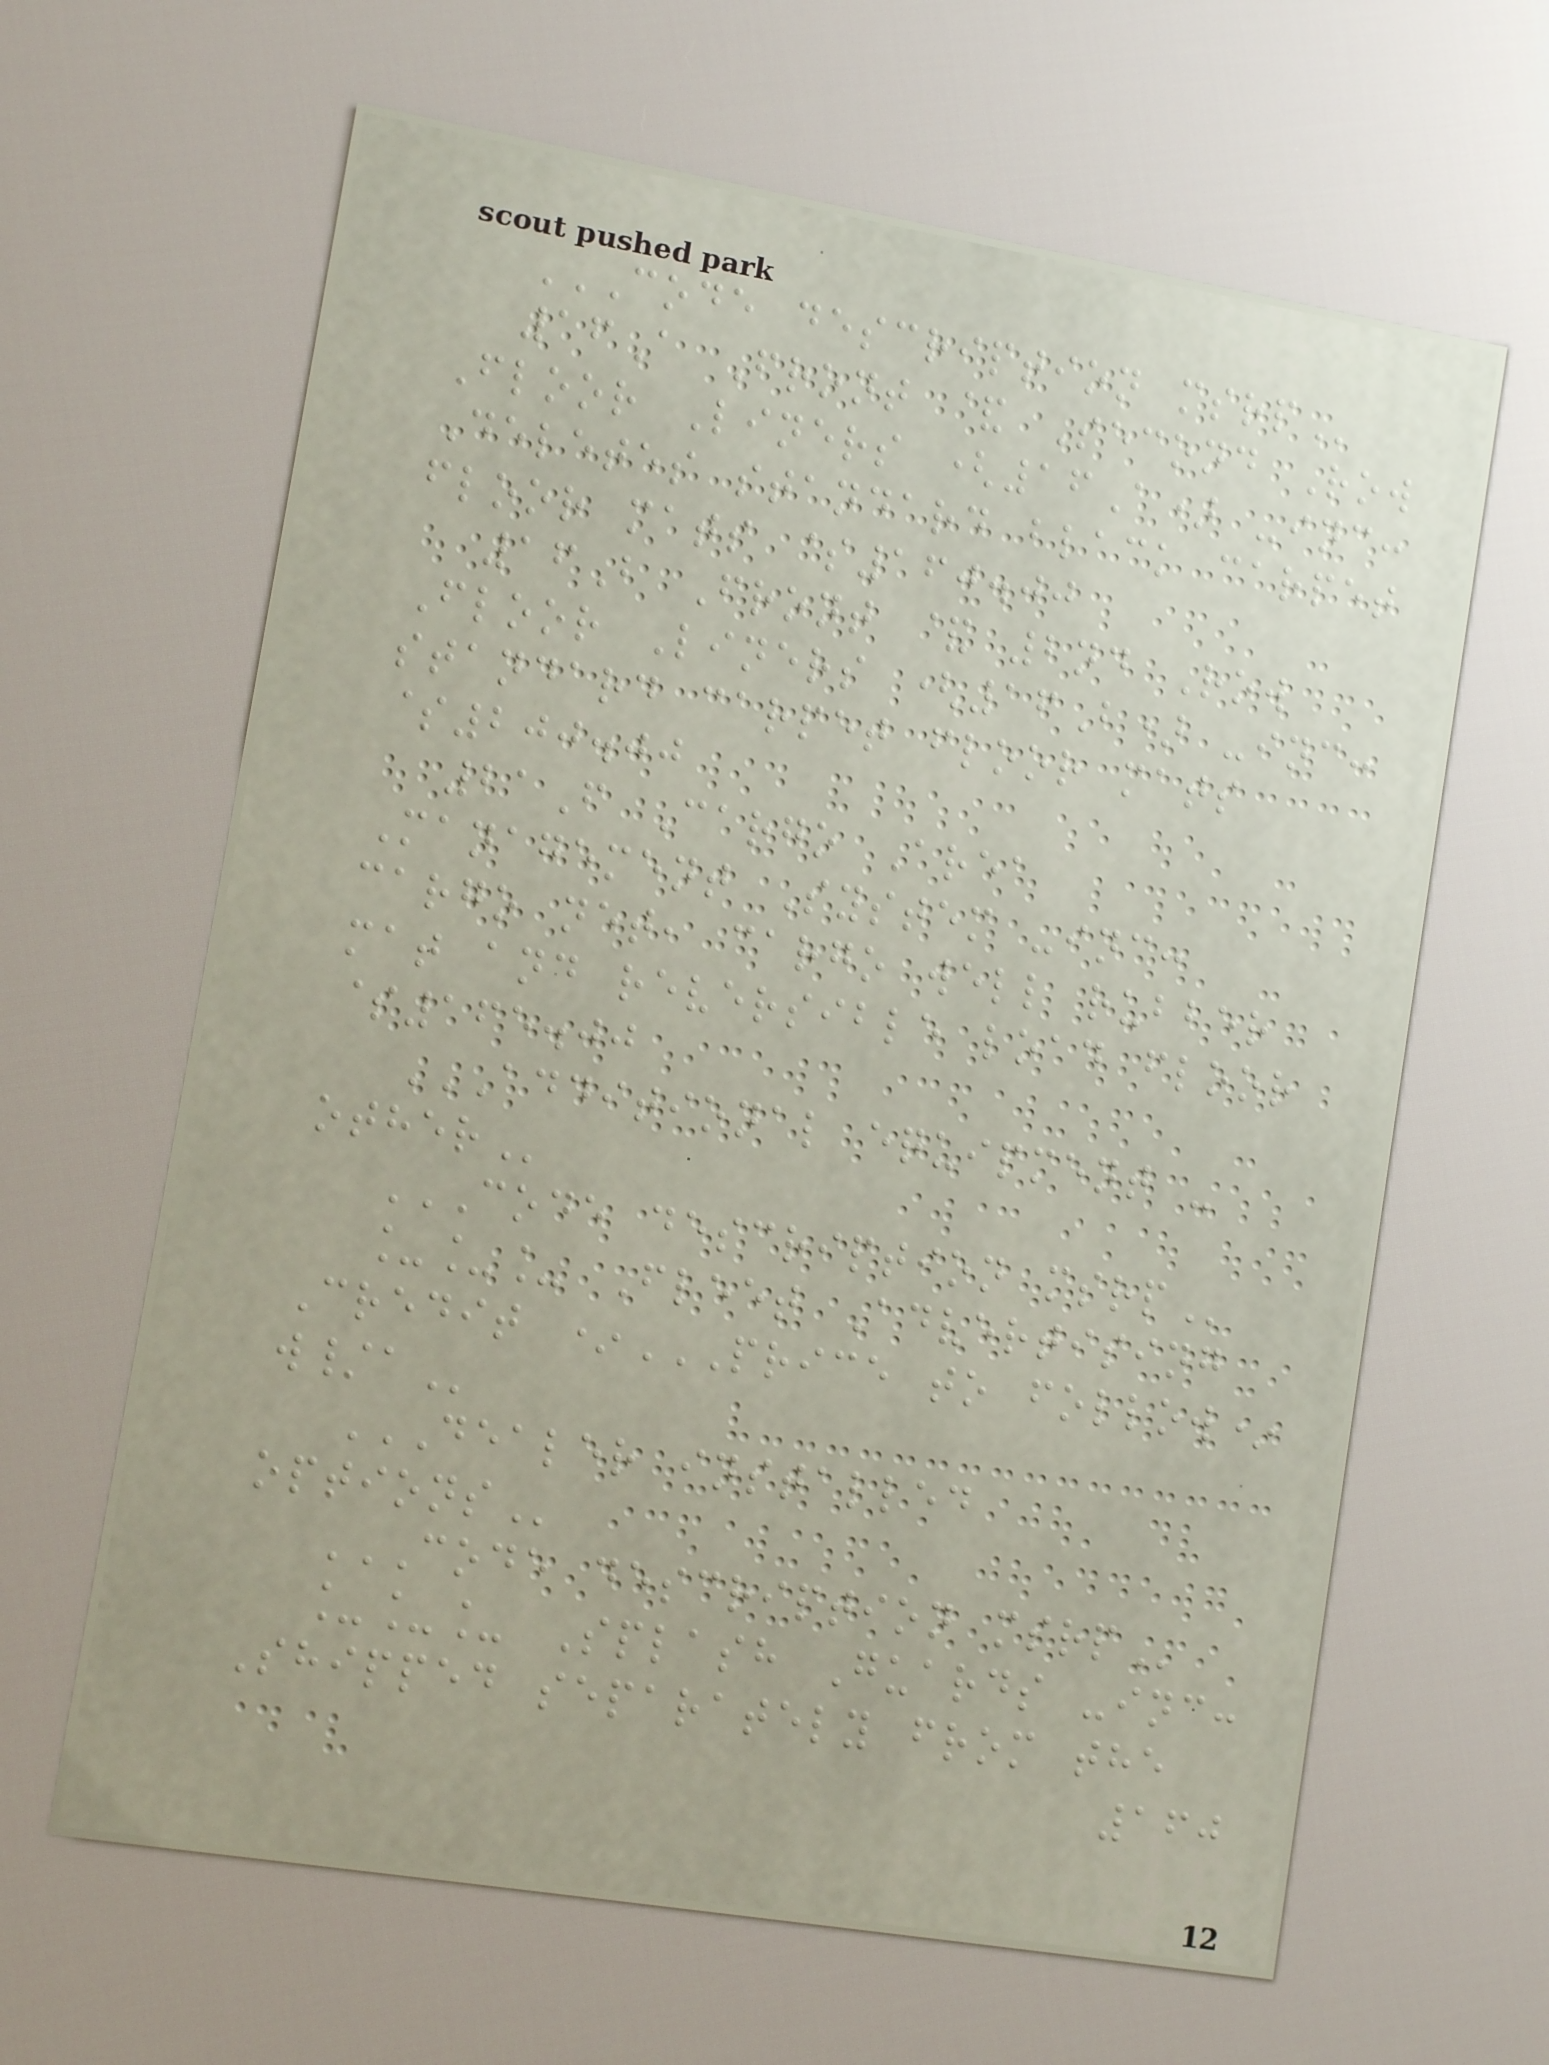CODE DESCRIPTION MSRP
16A Front & Second Row
Floor Liners (16A) -inc:
Deletes standard black carpet
floor mats $160.00
16B Front & 2nd Row
Floor Liners (16B) -inc:
standard carpet floor mats
$200.00
21F Cargo Area
Management System -inc:
cargo net, cargo well rubber
mat and reversible load floor
$165.00
ADDITIONAL EQUIPMENT -
OTHER
CODE DESCRIPTION MSRP
___ Fleet Advertising
Credit *PRICE TO FOLLOW*
W/A
DEALER INSTALLED
OPTIONS
CODE DESCRIPTION MSRP
___ Splash Guards -inc:
Shipped separately from the
160
